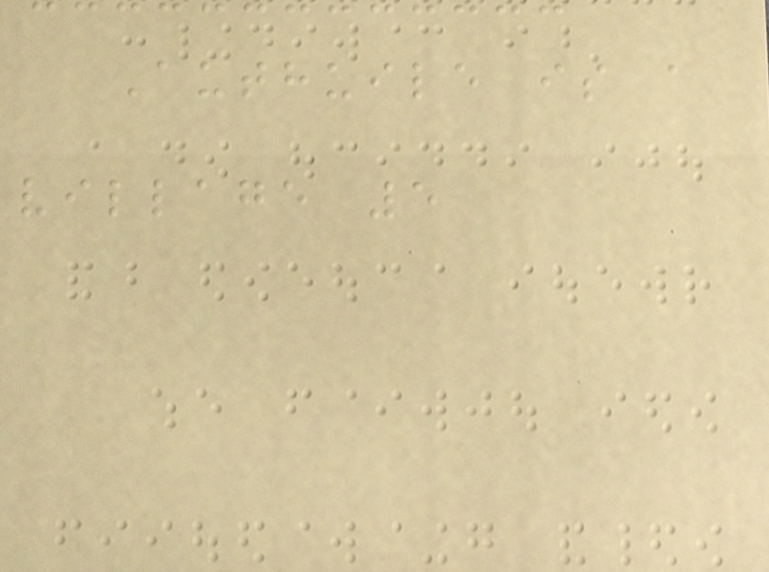Authuile is a
village 5
